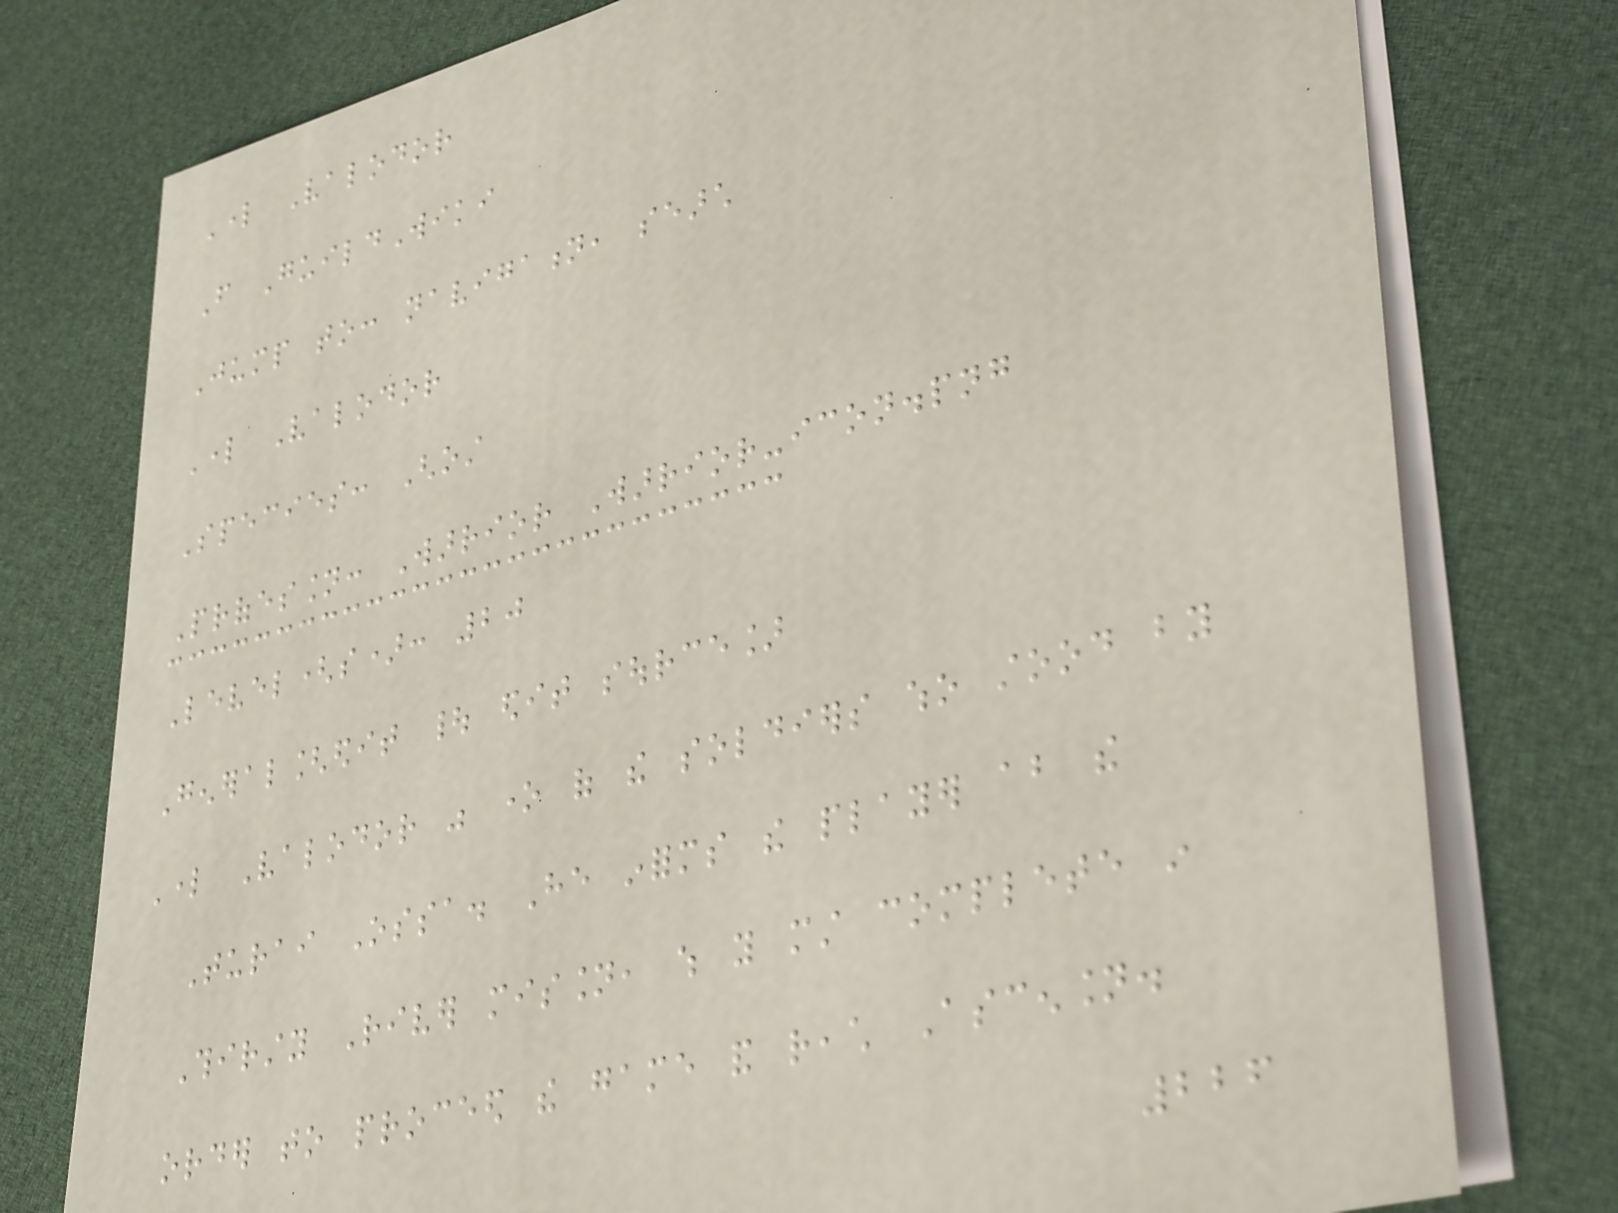Lord Valodor
From GuildWiki
Jump to: navigation, search
Lord Valodor
Species: Ghost
Profession: Warrior Warrior-icon.png
Level(s): 20
General[edit | edit source]
Lord Valodor was one of the soldiers who stood by
Turai Ossa. He informs the player about the
Thirsty River mission, which you must complete in
order to proceed the game and reach Ascension.
226
